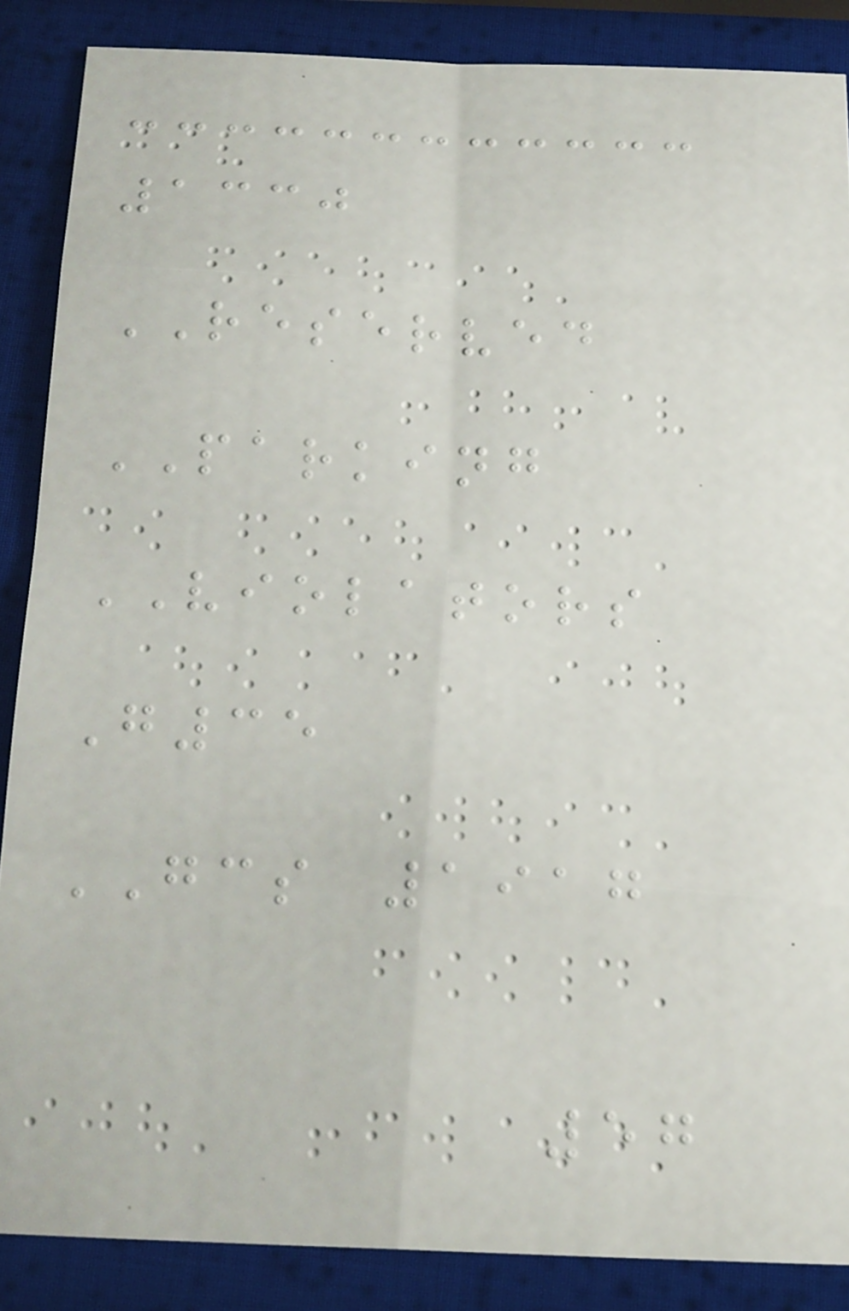1330
RESERVED
PARKING
VIOLATORS
G35
GCS 1917
57
